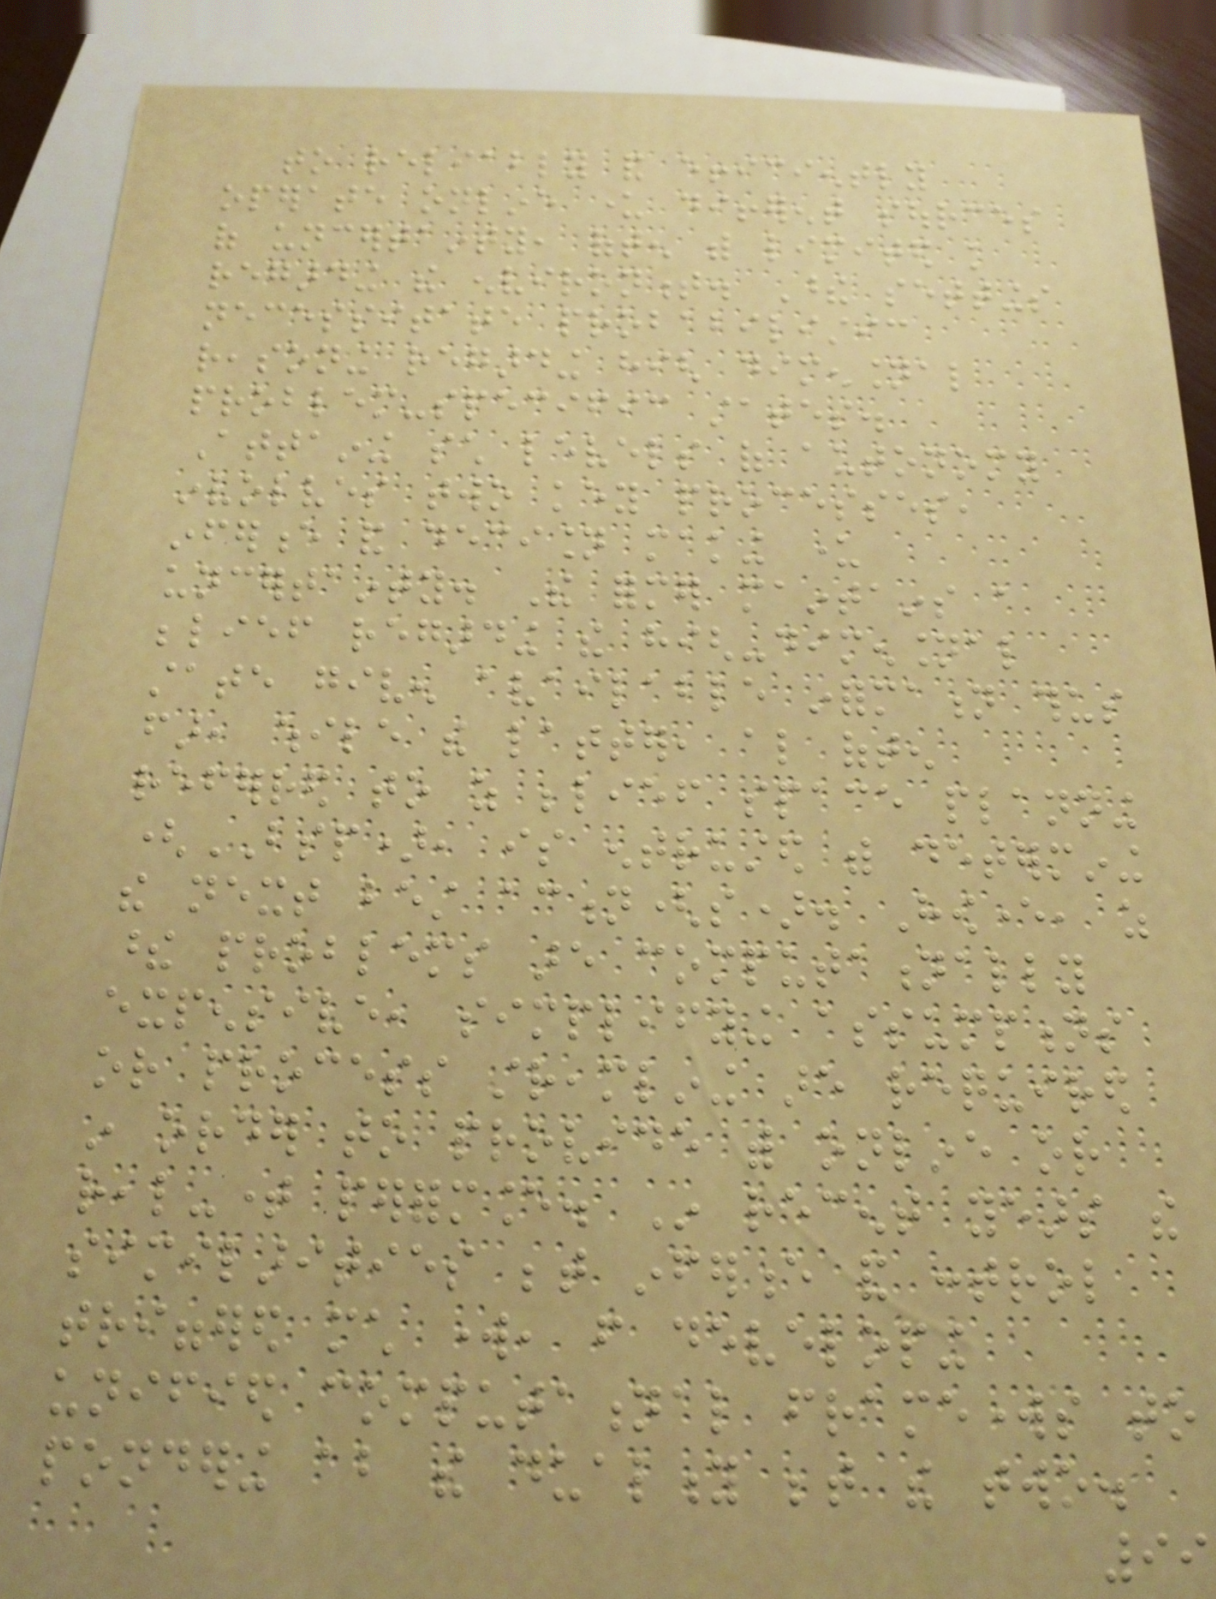to reliably and efficiently
operate online under different sources
of uncertainty, often with limited knowledge
regarding the environment. These settings
necessitate probabilistic
reasoning regarding high dimensional
problem-specific states.
Attaining such levels of autonomy
involves two key processes,
inference and decision making under
uncertainty. The former maintains a
belief regarding the high-dimensional
state given available information thus
far, while the latter, also often
referred to as belief space planning
(BSP), is entrusted with determining
the next best action(s). However, as
these problems are computationally
expensive, simplifying assumptions
or process streamlining are required
in order to provide with online or
real-time performance. In recent years the
similarities between inference and control
triggered much work, from developing
unified computational frameworks to
pondering about the duality between the two.
99
